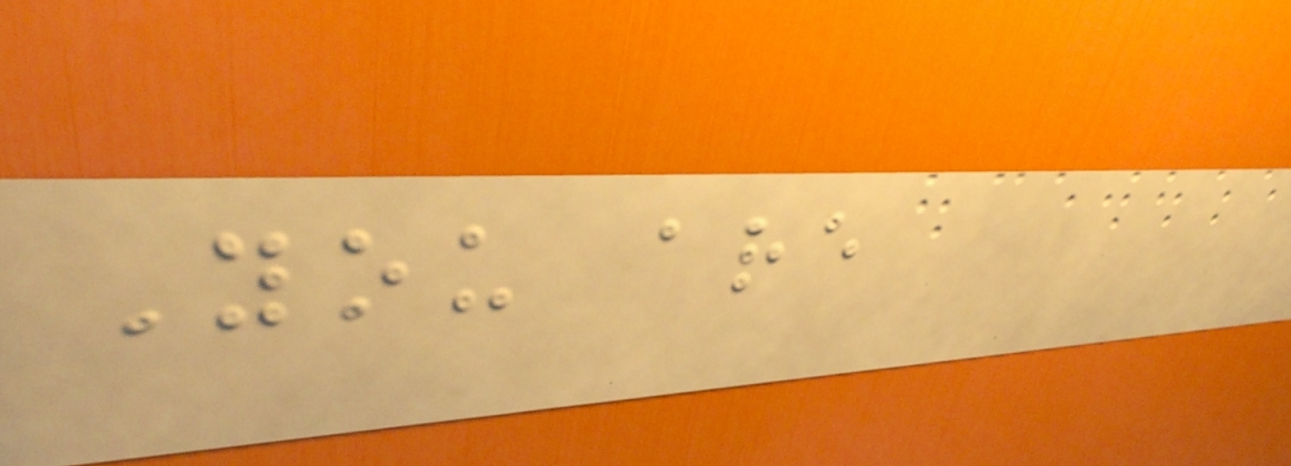You are
